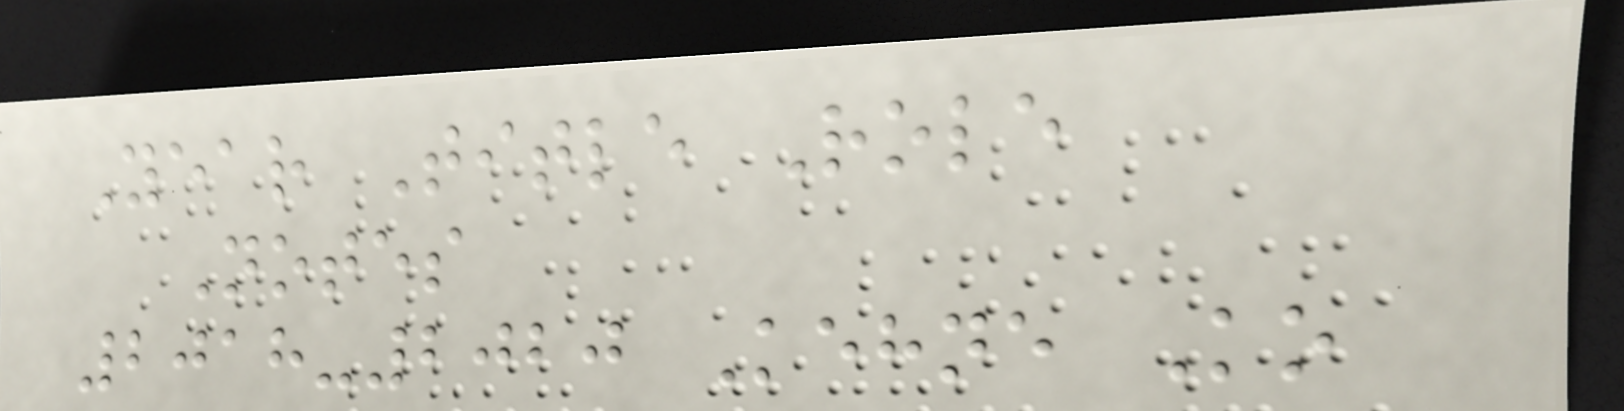Year Title Role
Notes
2018-2020 Kehne Ko
